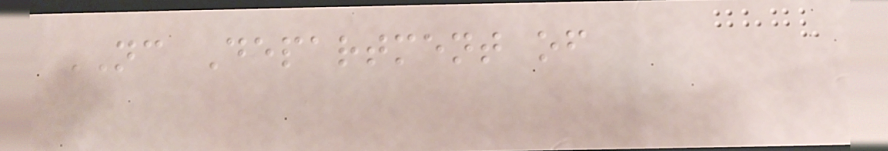NC Department of
